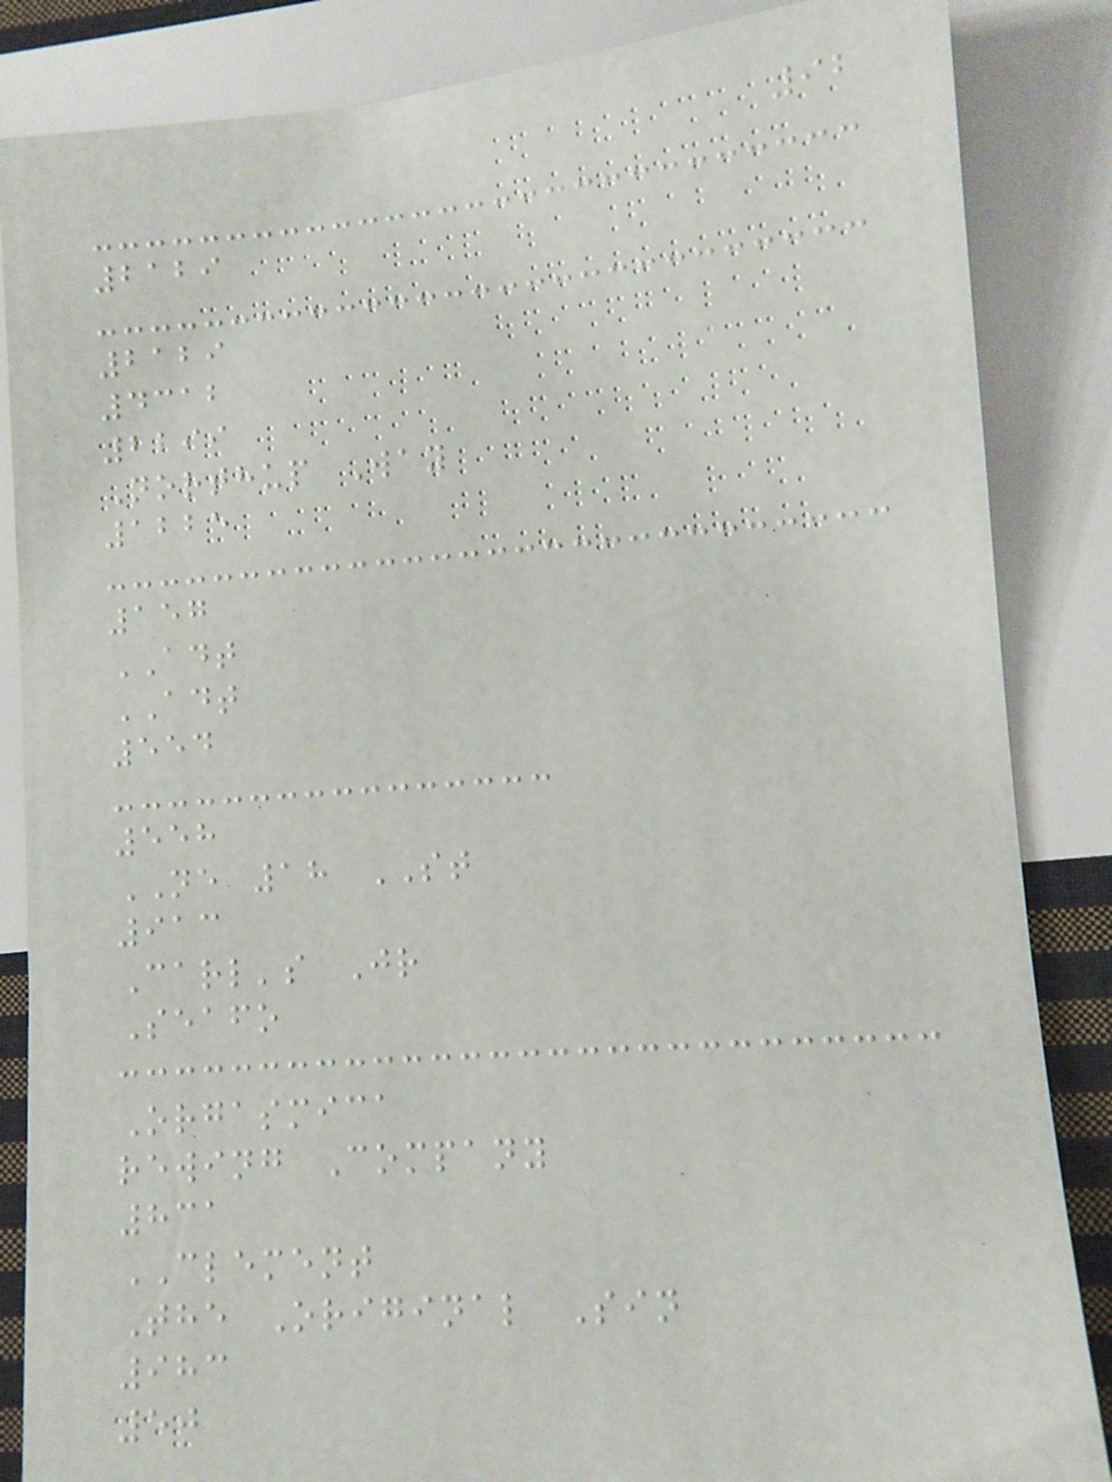92
2129
2129
4312
2299
Northup Way
1225
157
ADT
ADT
554
558
NE 18 ST
913
Carl's Jr
Seafo
Orgasmica
rewing Company
831
CLEMENT
The Original Sin
983
50
